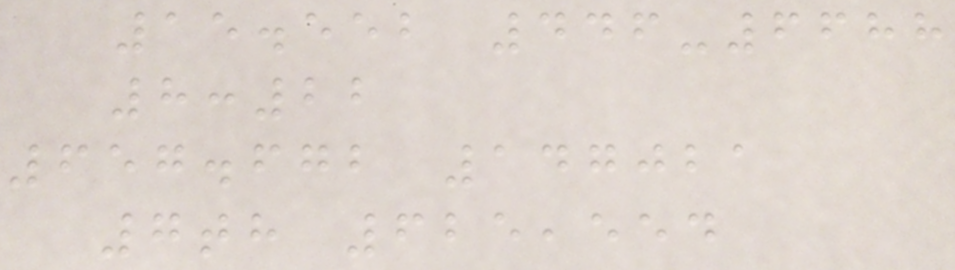15.552 446-6688
8:22
657.672 147021
7th 625,554
